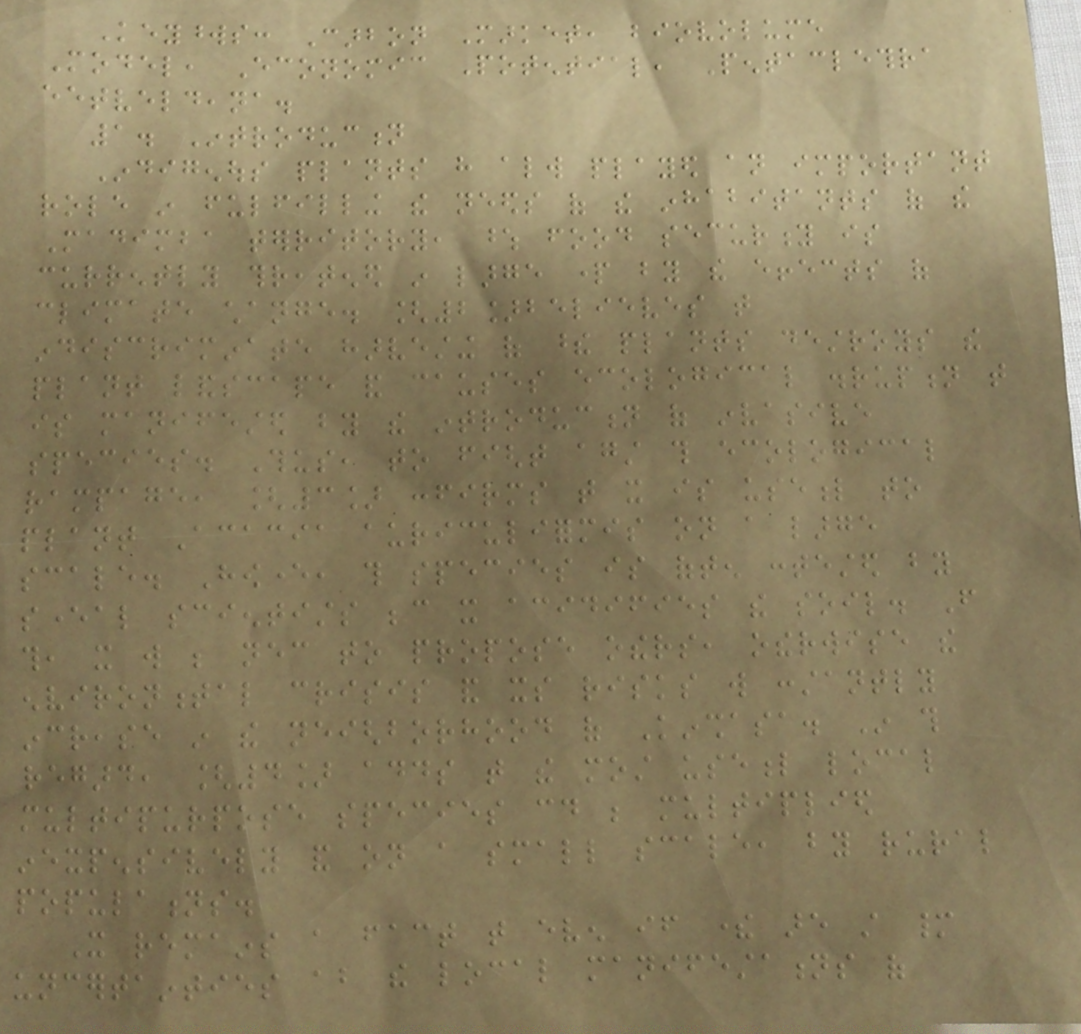Keywords: Carbon Market, biovolume
Model, Economic Potential, Pentaclethra
eetveldeana.
1. Introduction
Indigenous plants have always played an important
role in fulfilling the needs of the inhabitants of the
Madimba territory, whose food security is
currently threatened in large part by the effects of
climate change. [2]believes that
indiscriminate harvesting of these plants destroys the
plant landscape and causes ecological disruption that
is manifested by the introduction of invasive
species. Thus, to fight against this ecological
rampage, [3] confirms that it is useful to
plant Acacia auriculiformis on a large
scale. However, this species is often contested by
several scientists because it acidifies the soil. From
this, it will be necessary to propose others, otherwise the
environmental crisis and its risks will constantly
increase in the neighborhood of Kinshasa. In this
regard, [4] adds that the most useful local
multipurpose species could be multiplied
inexpensively and on a small scale, by rural
populations.
It remains a fact that even if there are still many
uncertainties about the local manifestations of
